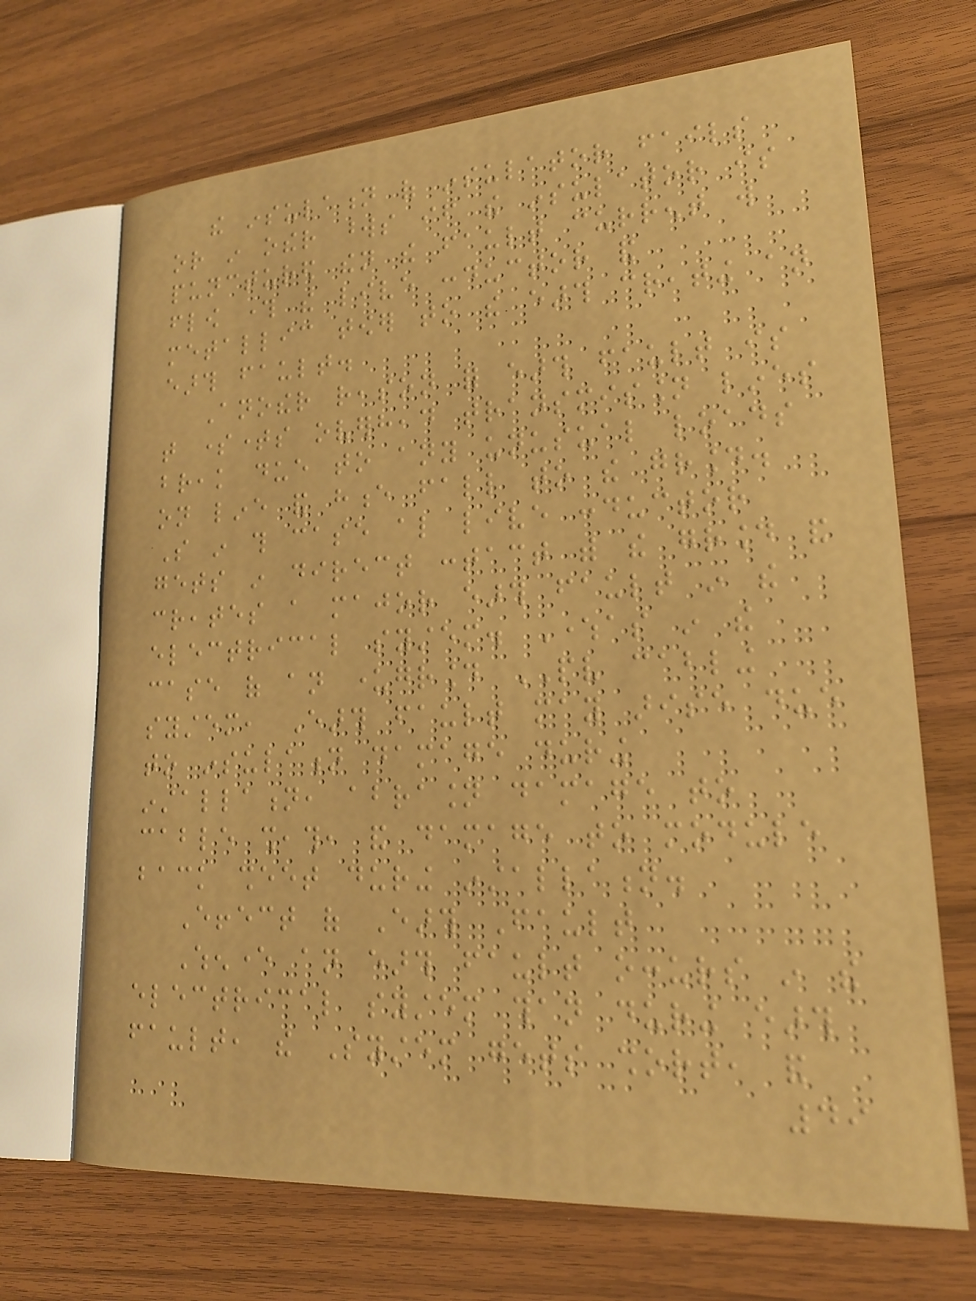the insulation of insulator fails
or in other words if the insulator is
punctured then the fault current will
flow through the live conductor and
metallic tower to the earth creating an
earth fault.
Another reason for earth fault is
that sometimes overhead transmission lines
break due to any unusual loads
on line and hence fall to the ground.
So in this case also live conductor
gets in direct contact with the ground and
creates a major earth fault in the
electrical system. Whereas in the
case of an underground PV cabling
system, Earth fault may arise due
to insulation damage during
installation, abrasion damage to
cable sheath, and damage to module
back sheet during installation.
Effect of Earth Fault
Whenever an earth fault occurs in the
electrical system than during earth
fault, the System gets short, and
49
